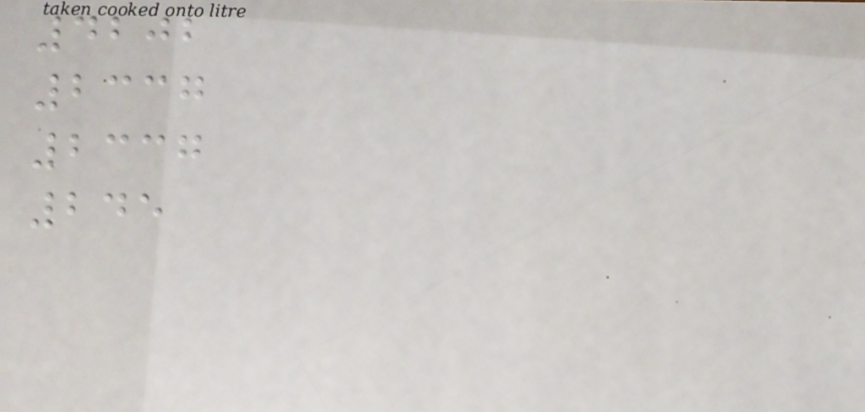4202
2337
2337
245
